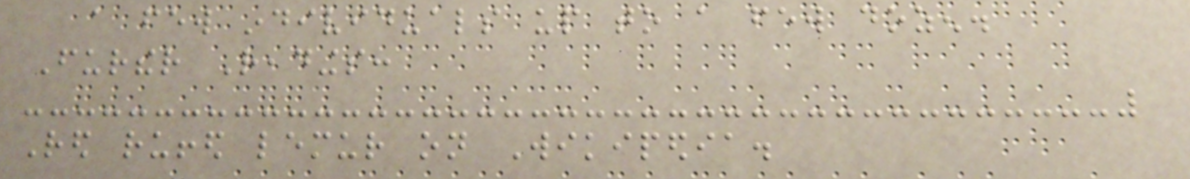a few individuals up to a few dozen.
Further Readings:
Red ruffed lemur on Wikipedia.
